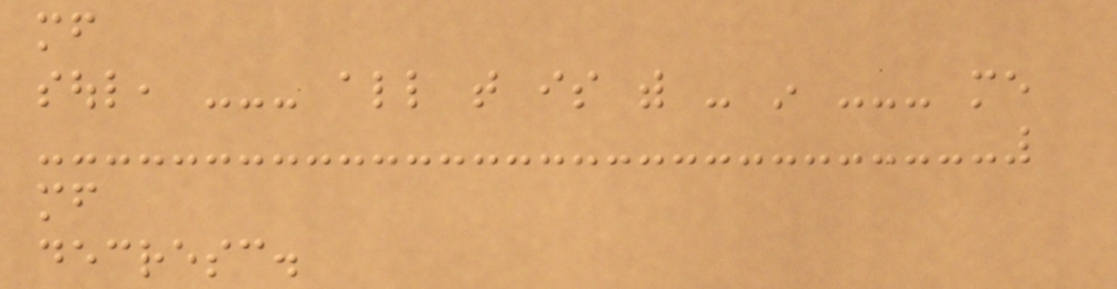mf
soul, --- all that is with - in --- me
mf
decresc.
